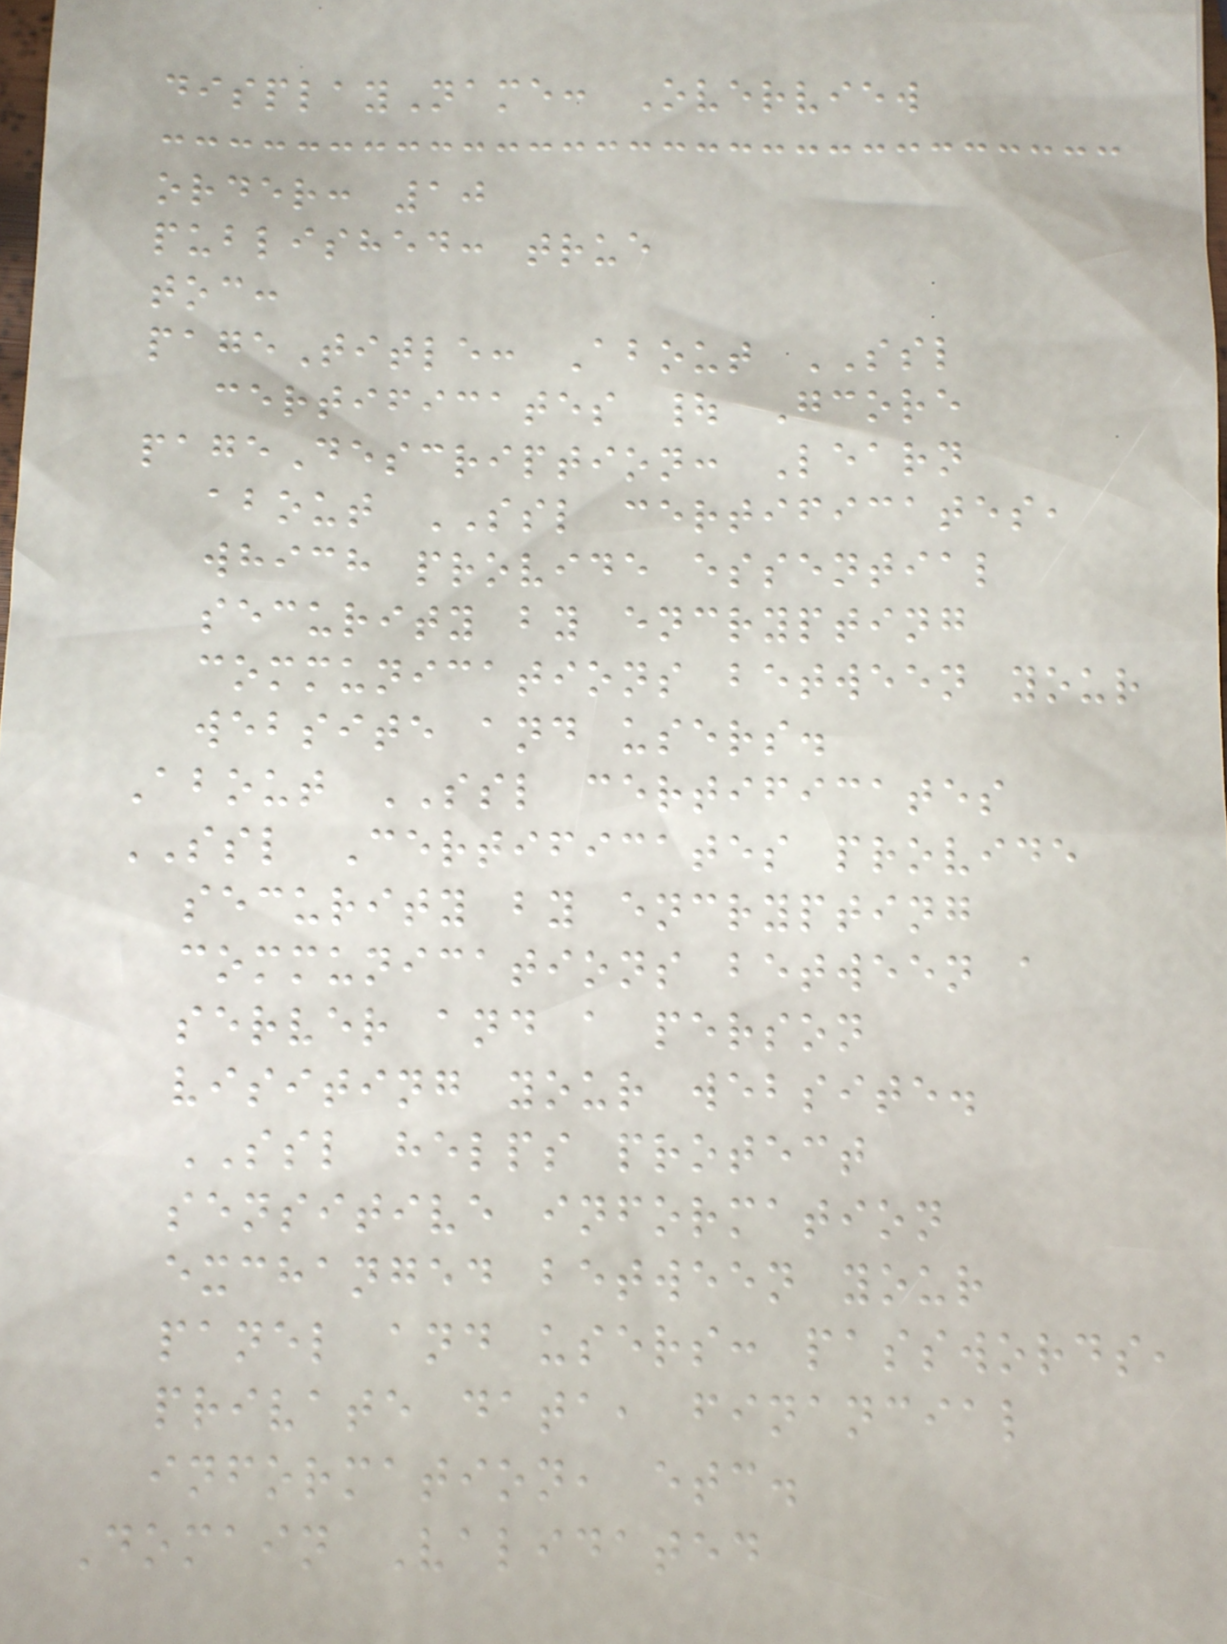displayName: Overview
order: 10
published: true
toc:
pageTitle: About SSL
certificates | Gcore
pageDescription: Learn
about SSL certificates,
which provide essential
security by encrypting
communications between your
website and users.
About SSL certificates
SSL Certificates provide
security by encrypting
communications between a
server and a person
visiting your website.
SSL helps protect
sensitive information
exchanged between your
panel and users: passwords,
private data, financial
information, etc.
Domain Validated
